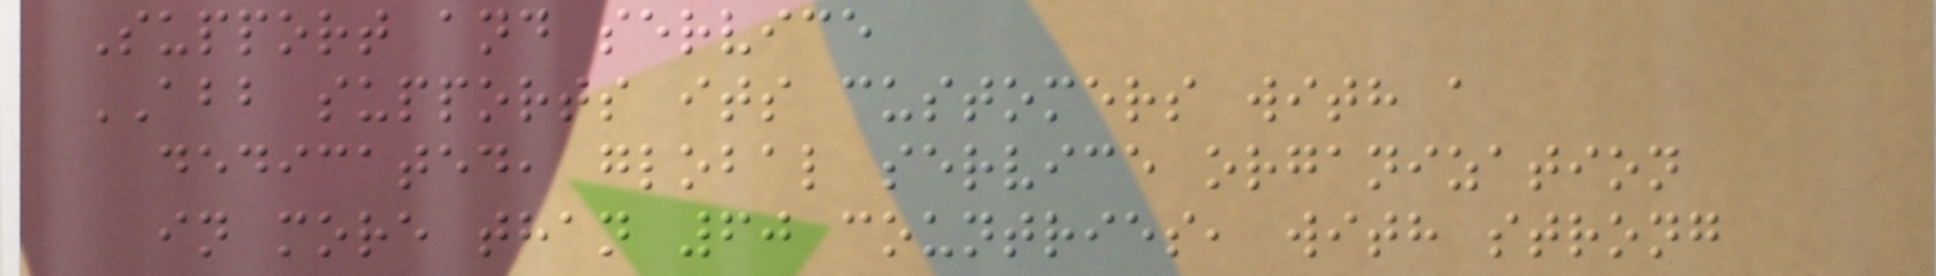Support and service
ABB supports its customers with a
dedicated, global service organization
in more than 60 countries, with strong
